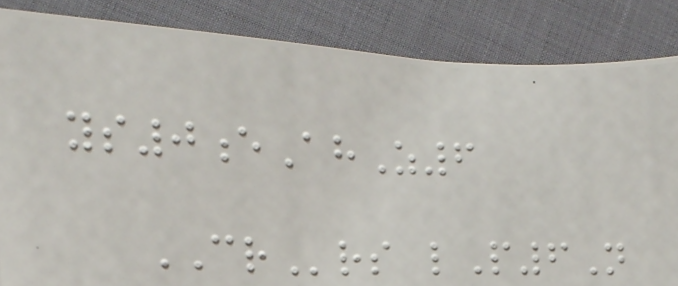ys0eAhZ6
CRrs lP6N
